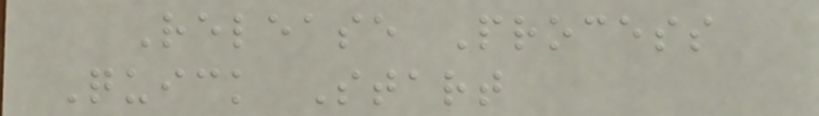Release Process
Quick Start
